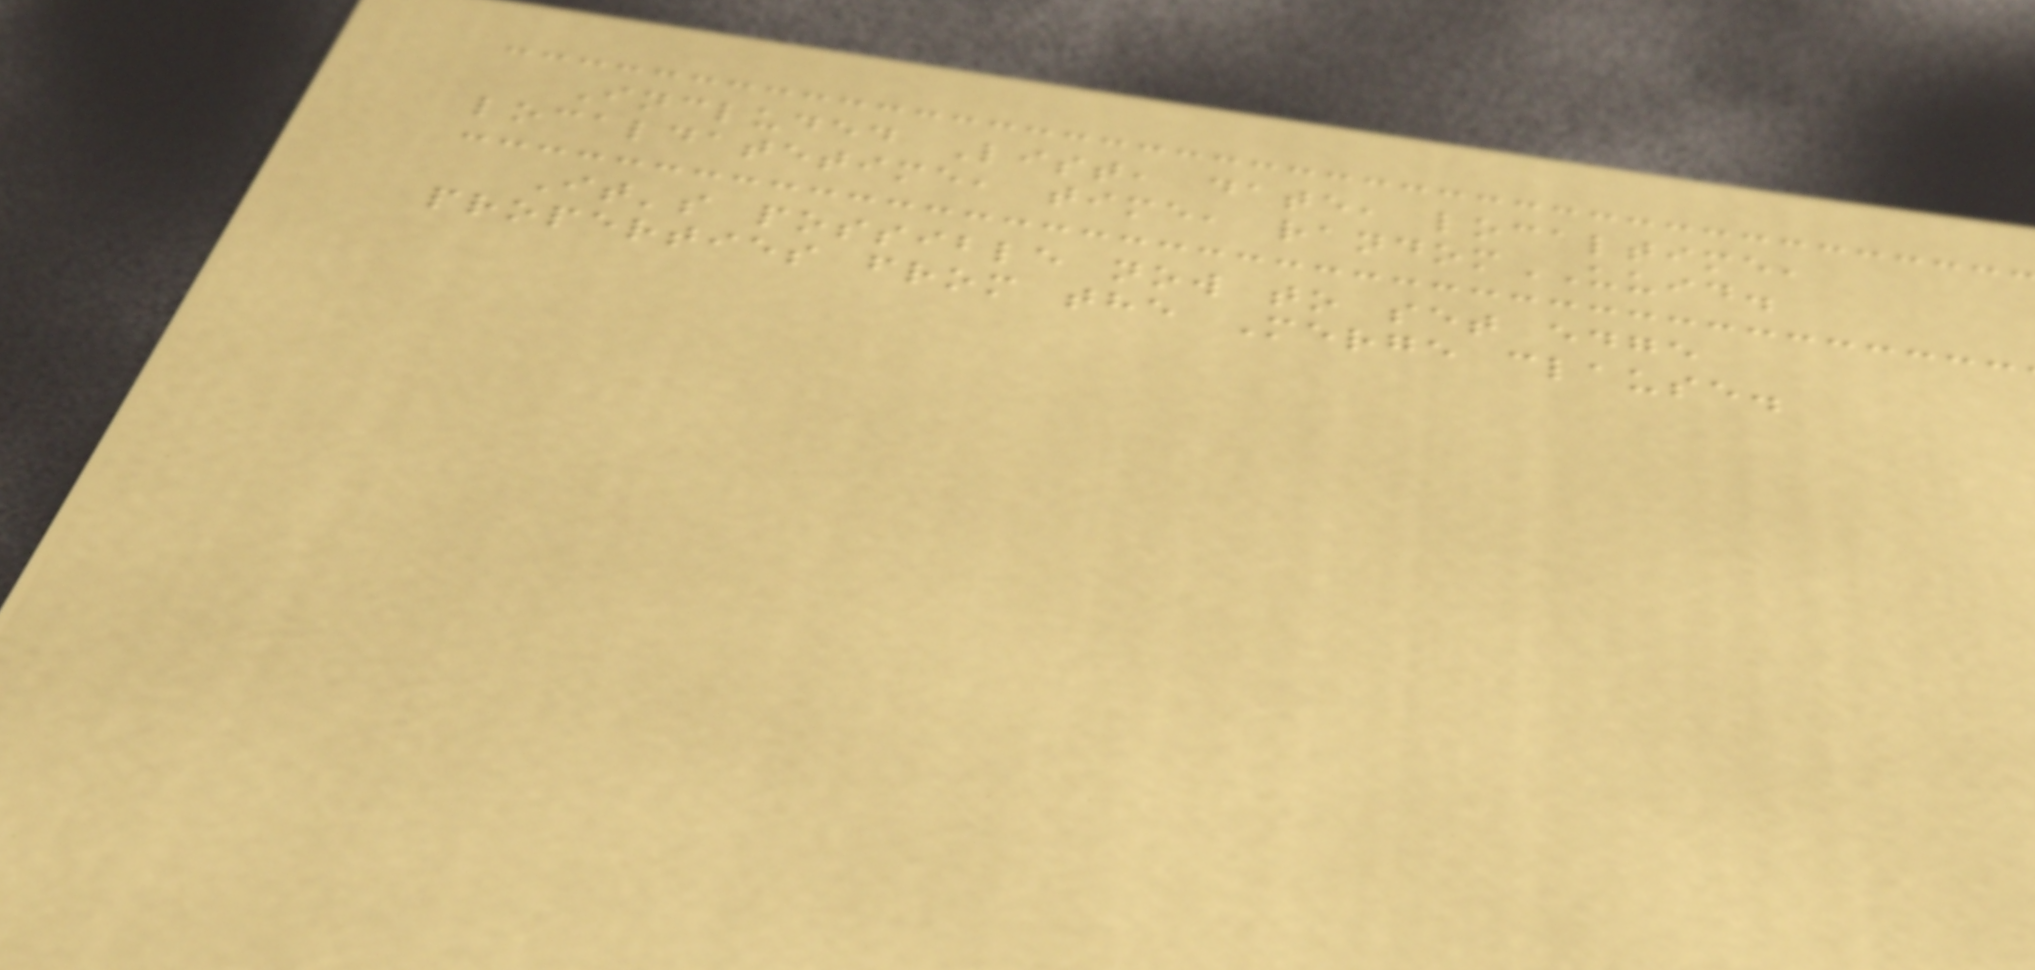Included List, date, localtime,
localdatetime, time, randomUUID.
It's possible now to set edge
properties from the Merge clause.
